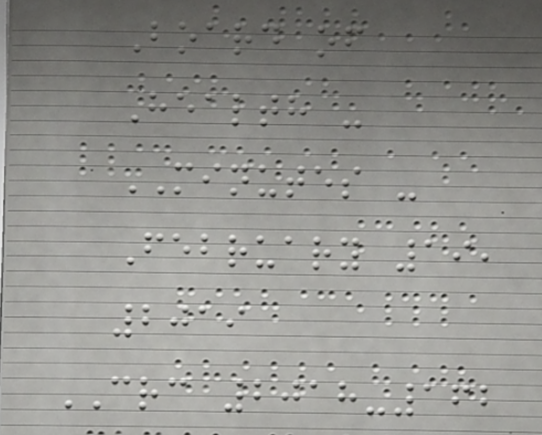Board of
Health -
MINUTES -
February 19,
2019
CRC 2018-162
